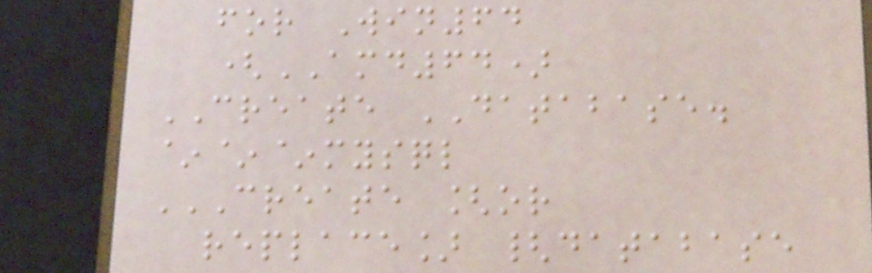for Win64
(AMD64)
CREATE DATABASE.
~~~mysql
CREATE [OR
REPLACE] {DATABASE
